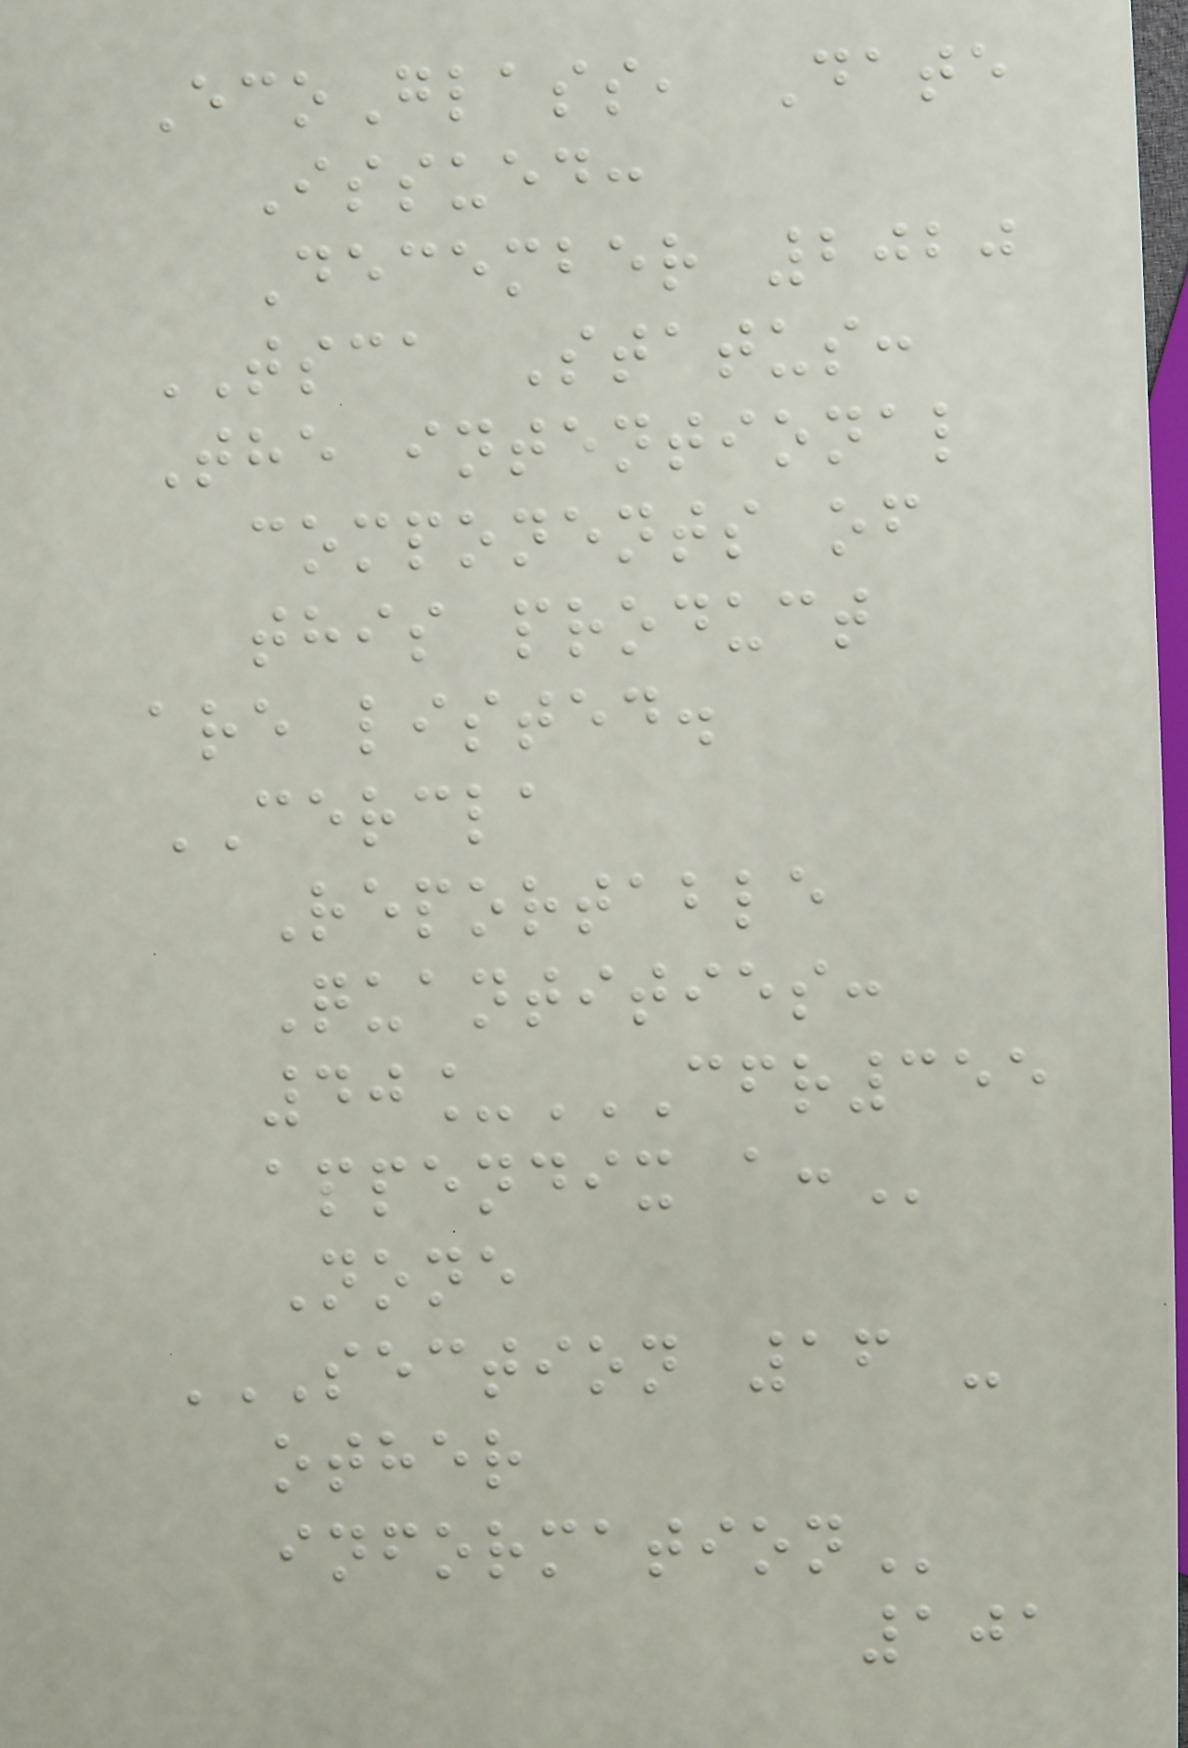EcoGlass, Date
Issued:
December 2020
TSCA Status:
The intentional
components of
this product
are listed.
CERCLA
Reportable
Quantities:
40_CFR355
APPENDIX A:
None
SECTION 16 -
OTHER
INFORMATION
101
